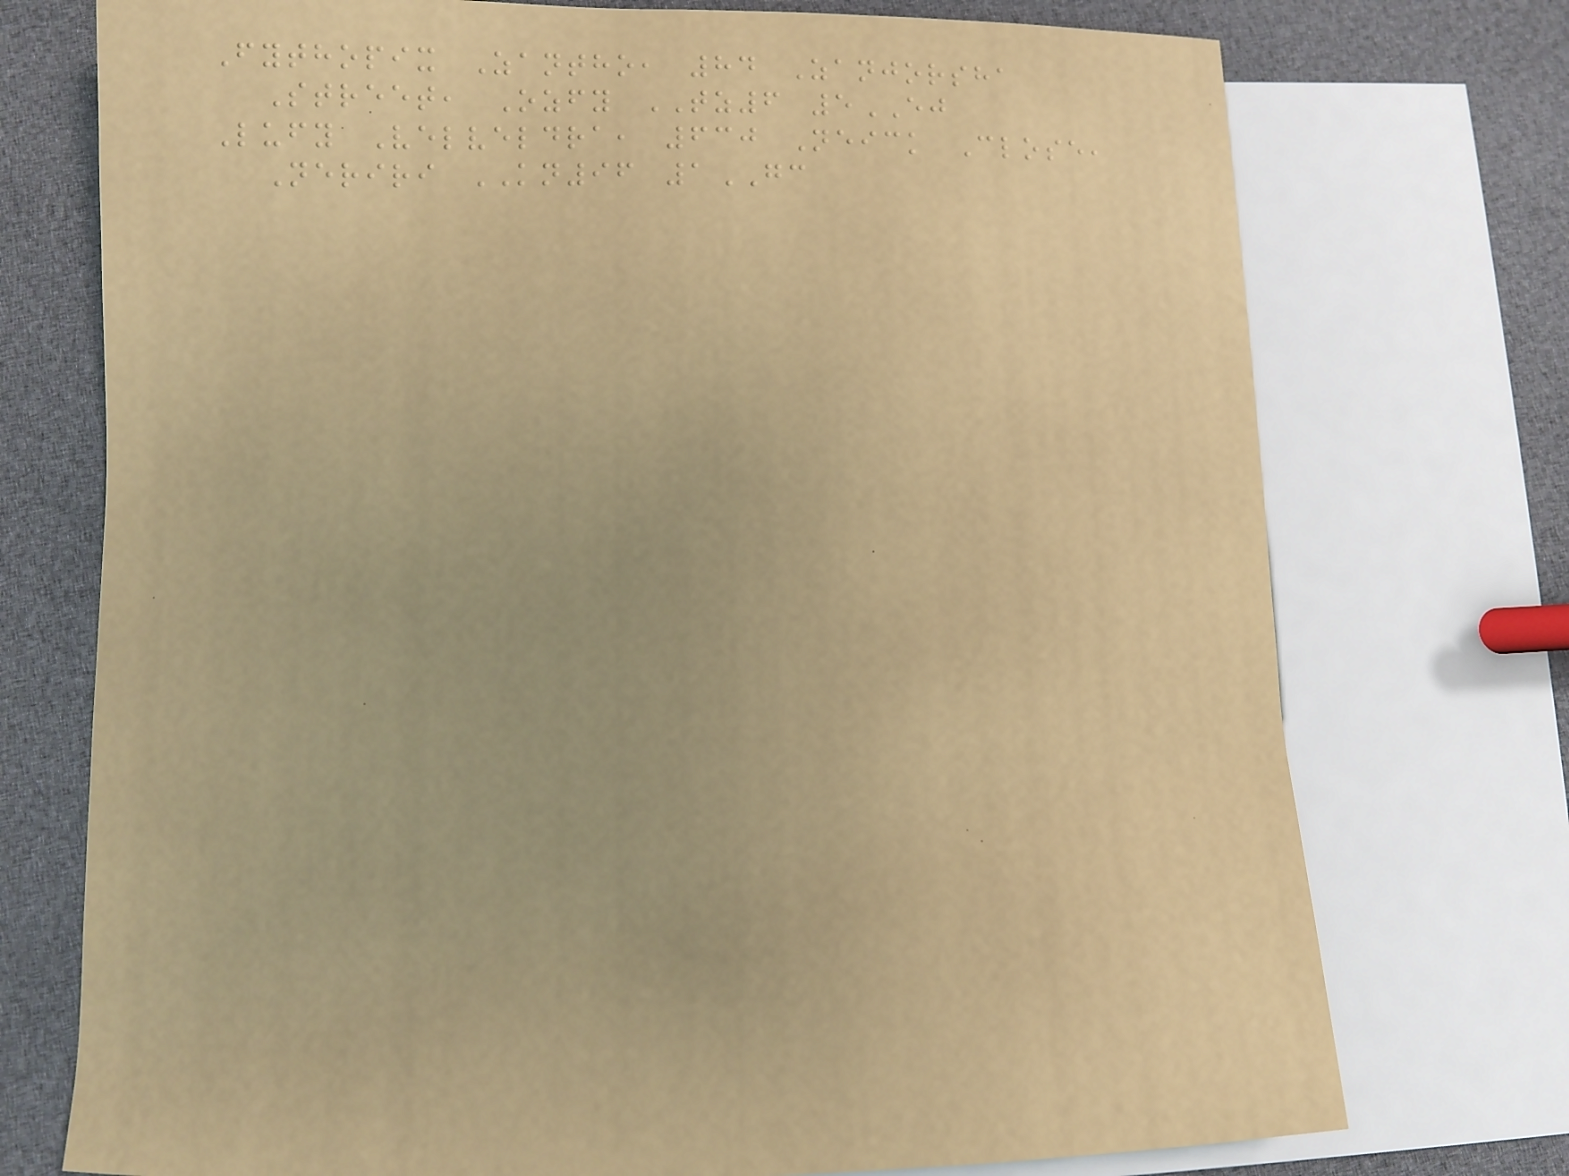Fythopix Zantho, 84 Zanjorsha
Street, Ozfy TZ6 5EJ
Lufy Velveldra, 630 Neick Close,
Neriri KN96 1GC
